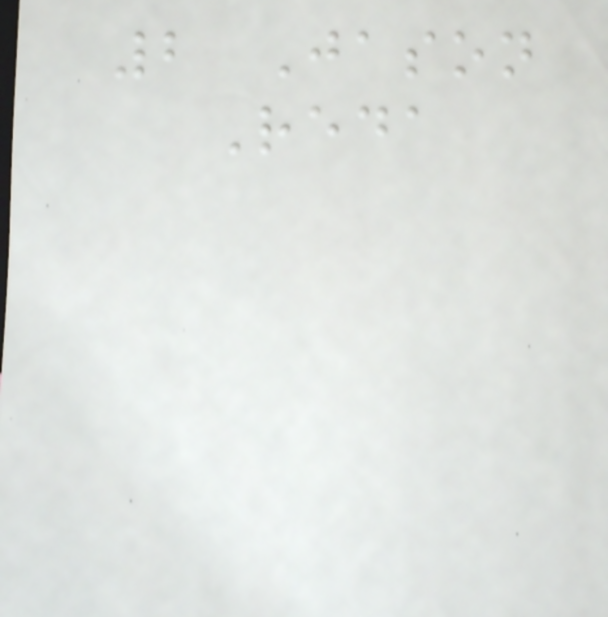2 Jason
Reda
